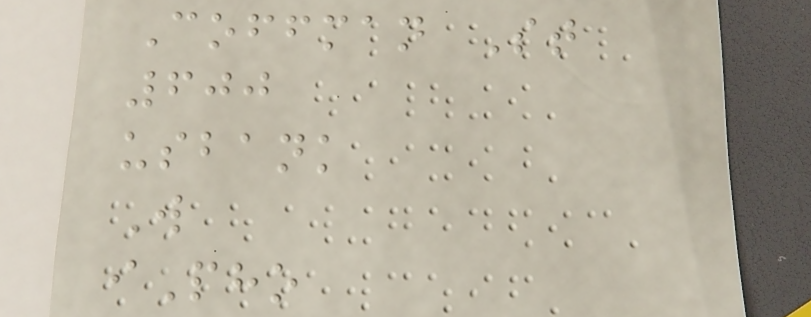Coffman St
600
usbank
W
iPho
